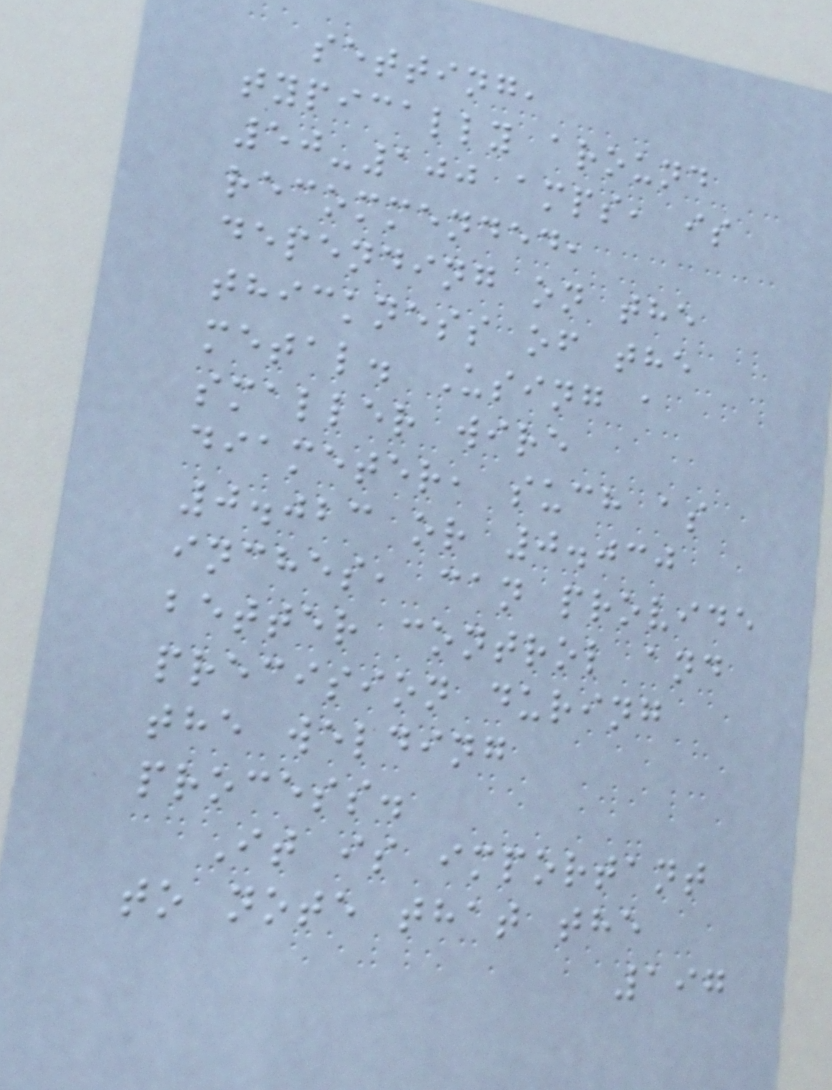setting,
typically around
50-100 amps, is
recommended,
depending on the
thickness of the
metal. Using a
smaller wire
diameter, such as
0.023 or 0.030
inches, can provide
better control and
precision during
the welding
process.
It is important
to note that the
197
